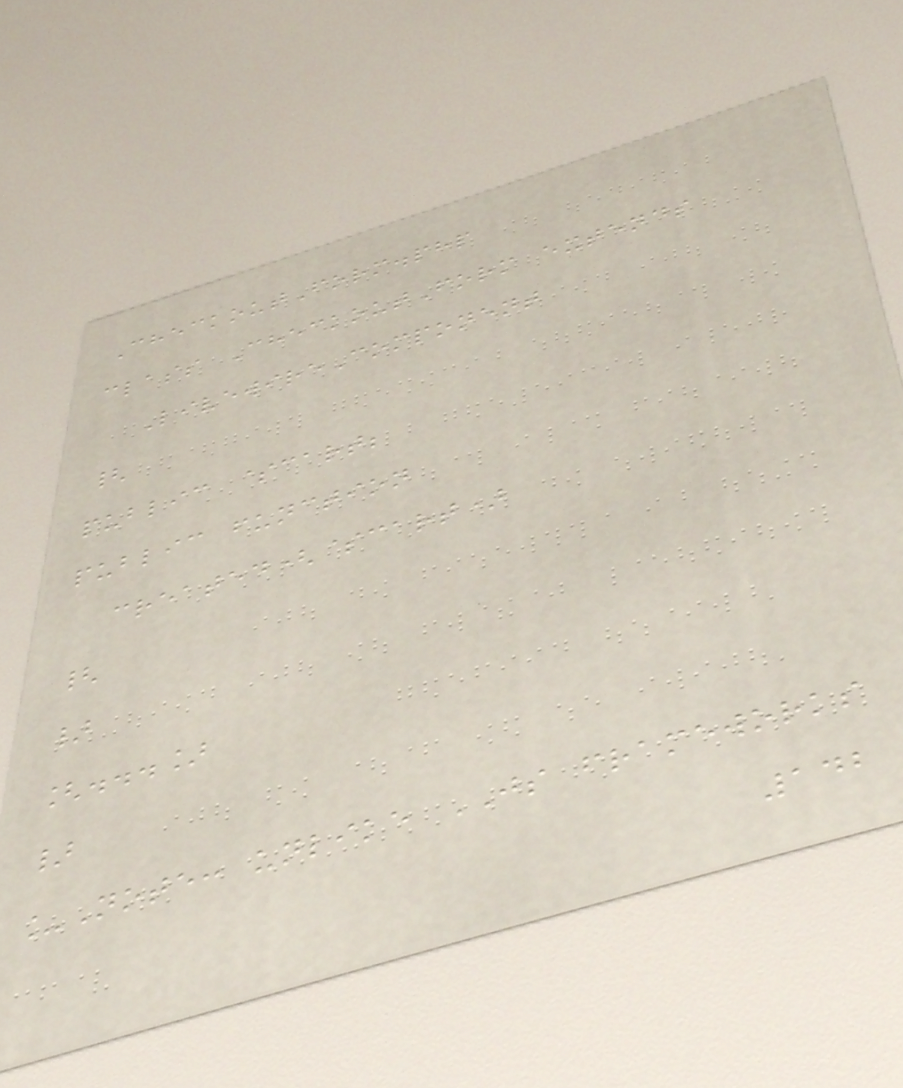CheckoutForm.php
class CheckoutForm extends
LivewireComponent
{
public $cart;
public function
created($cart)
{
}
[...]
}
_Note: unlike JS frameworks
142
